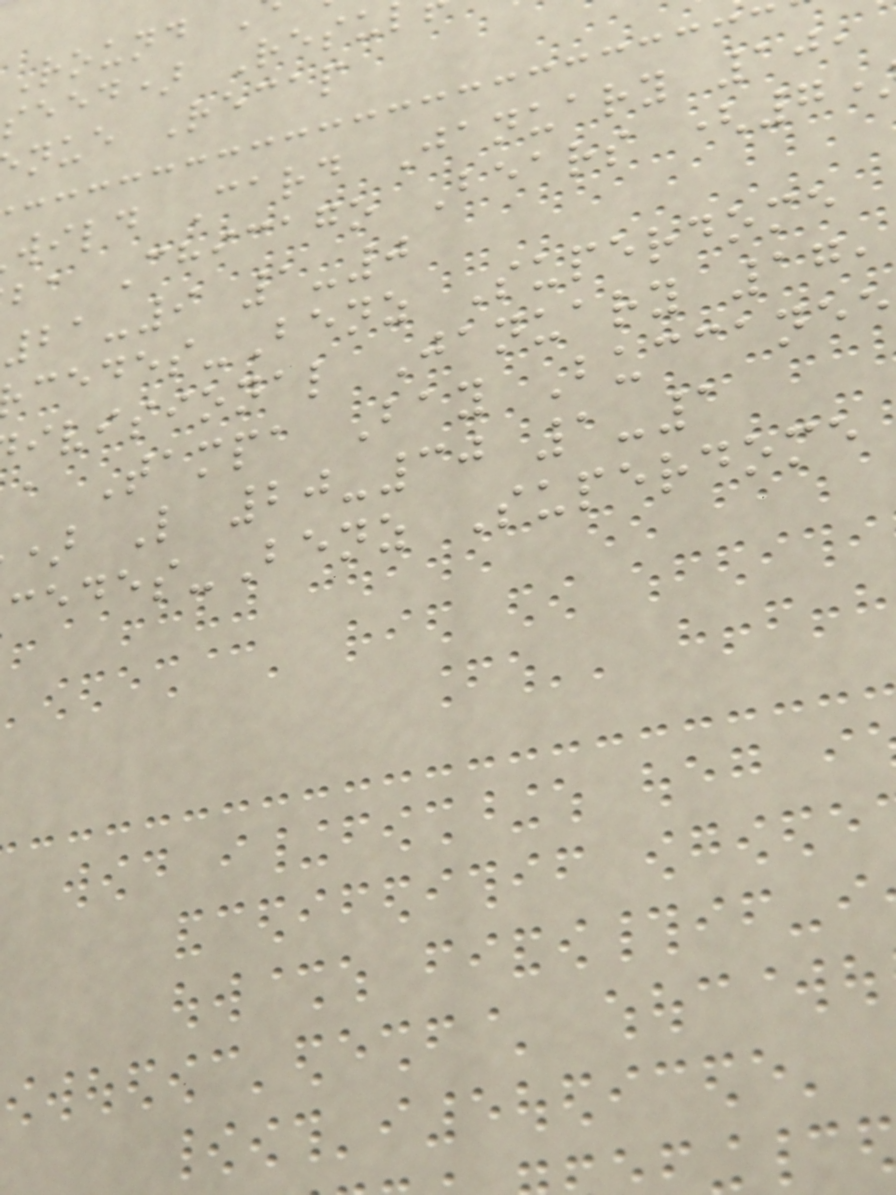Round
seed) Resu
nue Recap
wild Card January 10,
ba Chicago Bears (7
21-9 1-0
cedes-Benz Superdome
ivisional January 17,
a Tampa Bay Buccanee
) L 20-30 1-1
cedes-Benz Superdome
